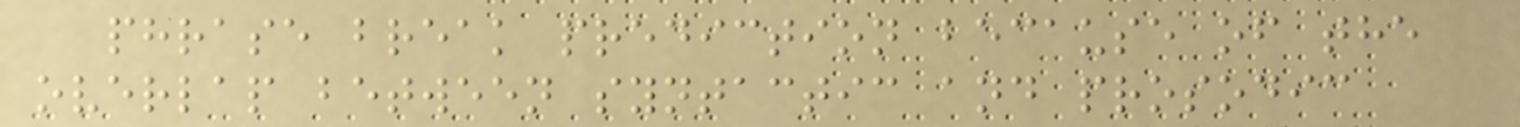phrase break prediction because of the
overlap between syntactic and prosodic
